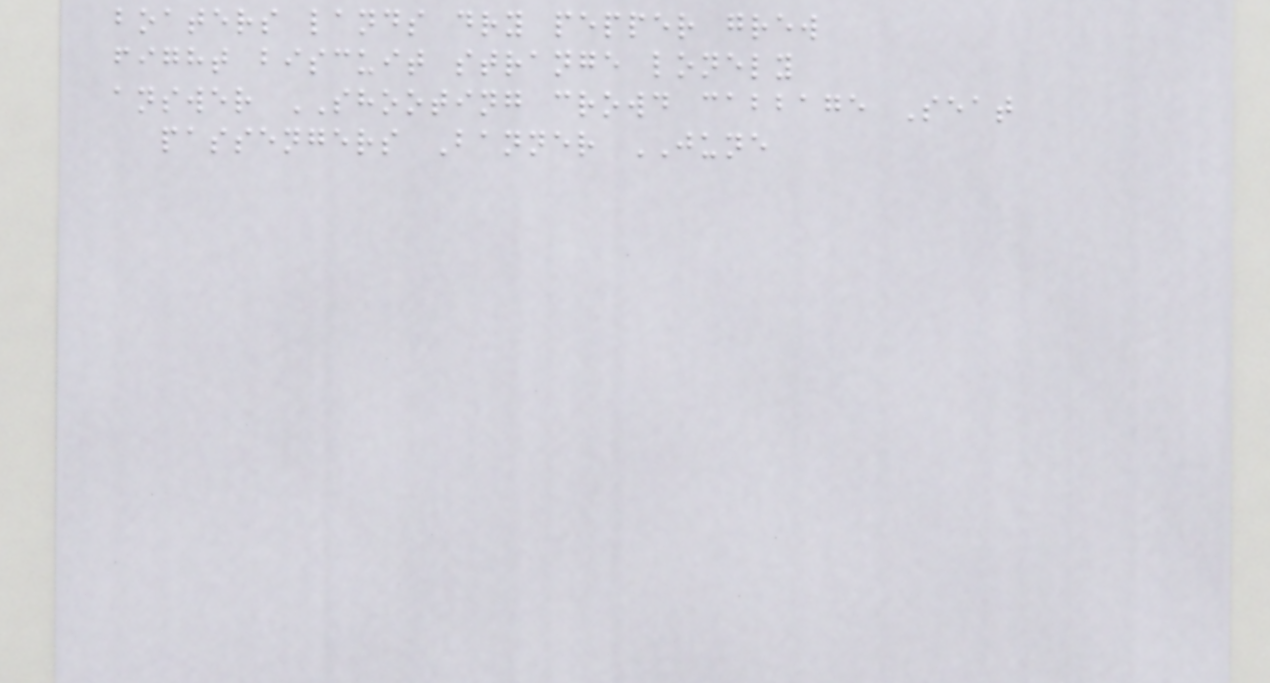boaters lands dry pepper grew
fight biscuit strange lonely
answer SHOOTING crowd cabbage Seat
passengers Banner JUNE
